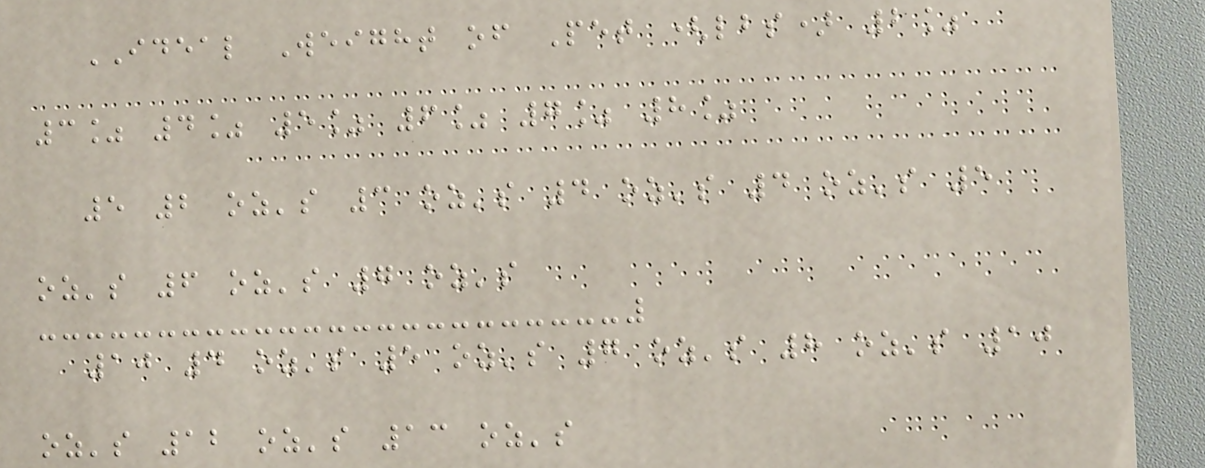IDEAL Weight of Pet (lbs) 2%
3% 4% 5% 6% 7% 8%
5 2 oz's 3 oz's 4 oz's 4 oz's 5
oz's 6 oz's 7 oz's
10 4 oz's 5 oz's 7 oz's 8 oz's 10
oz's 12 oz's 13 oz's
